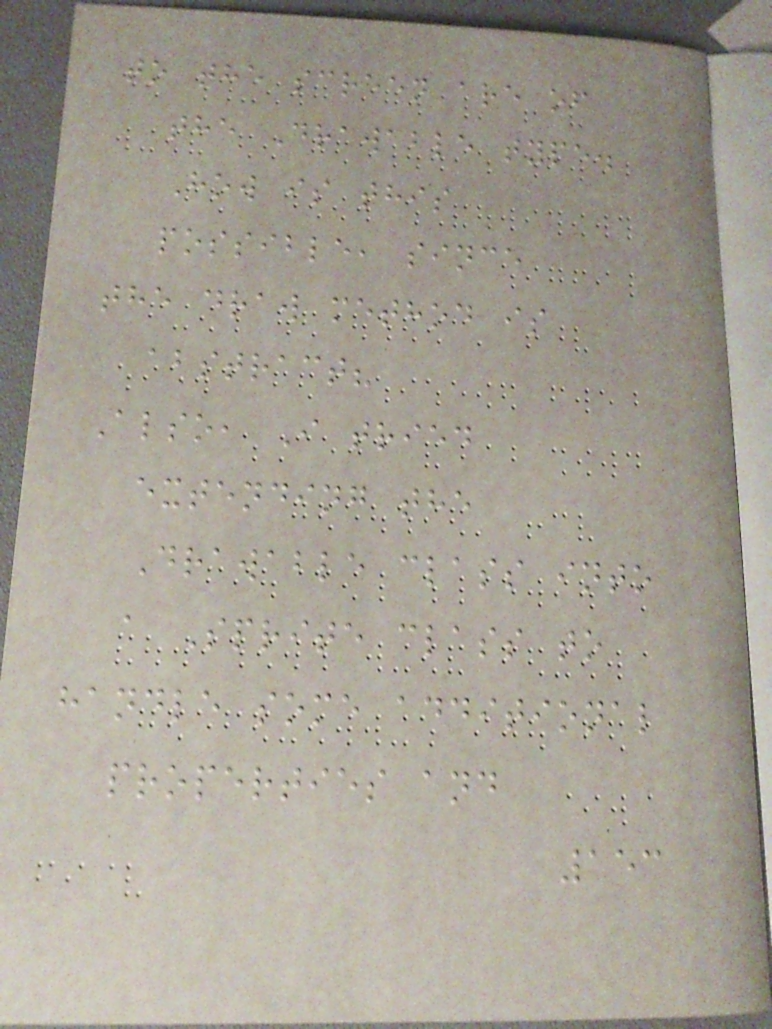to the screen are of
the Drawable type.
How is this
possible, since
the draw method is
abstract?
Also, I tried
extending the
Drawable class into
a Sprite class to
handle some additional
properties and
153
